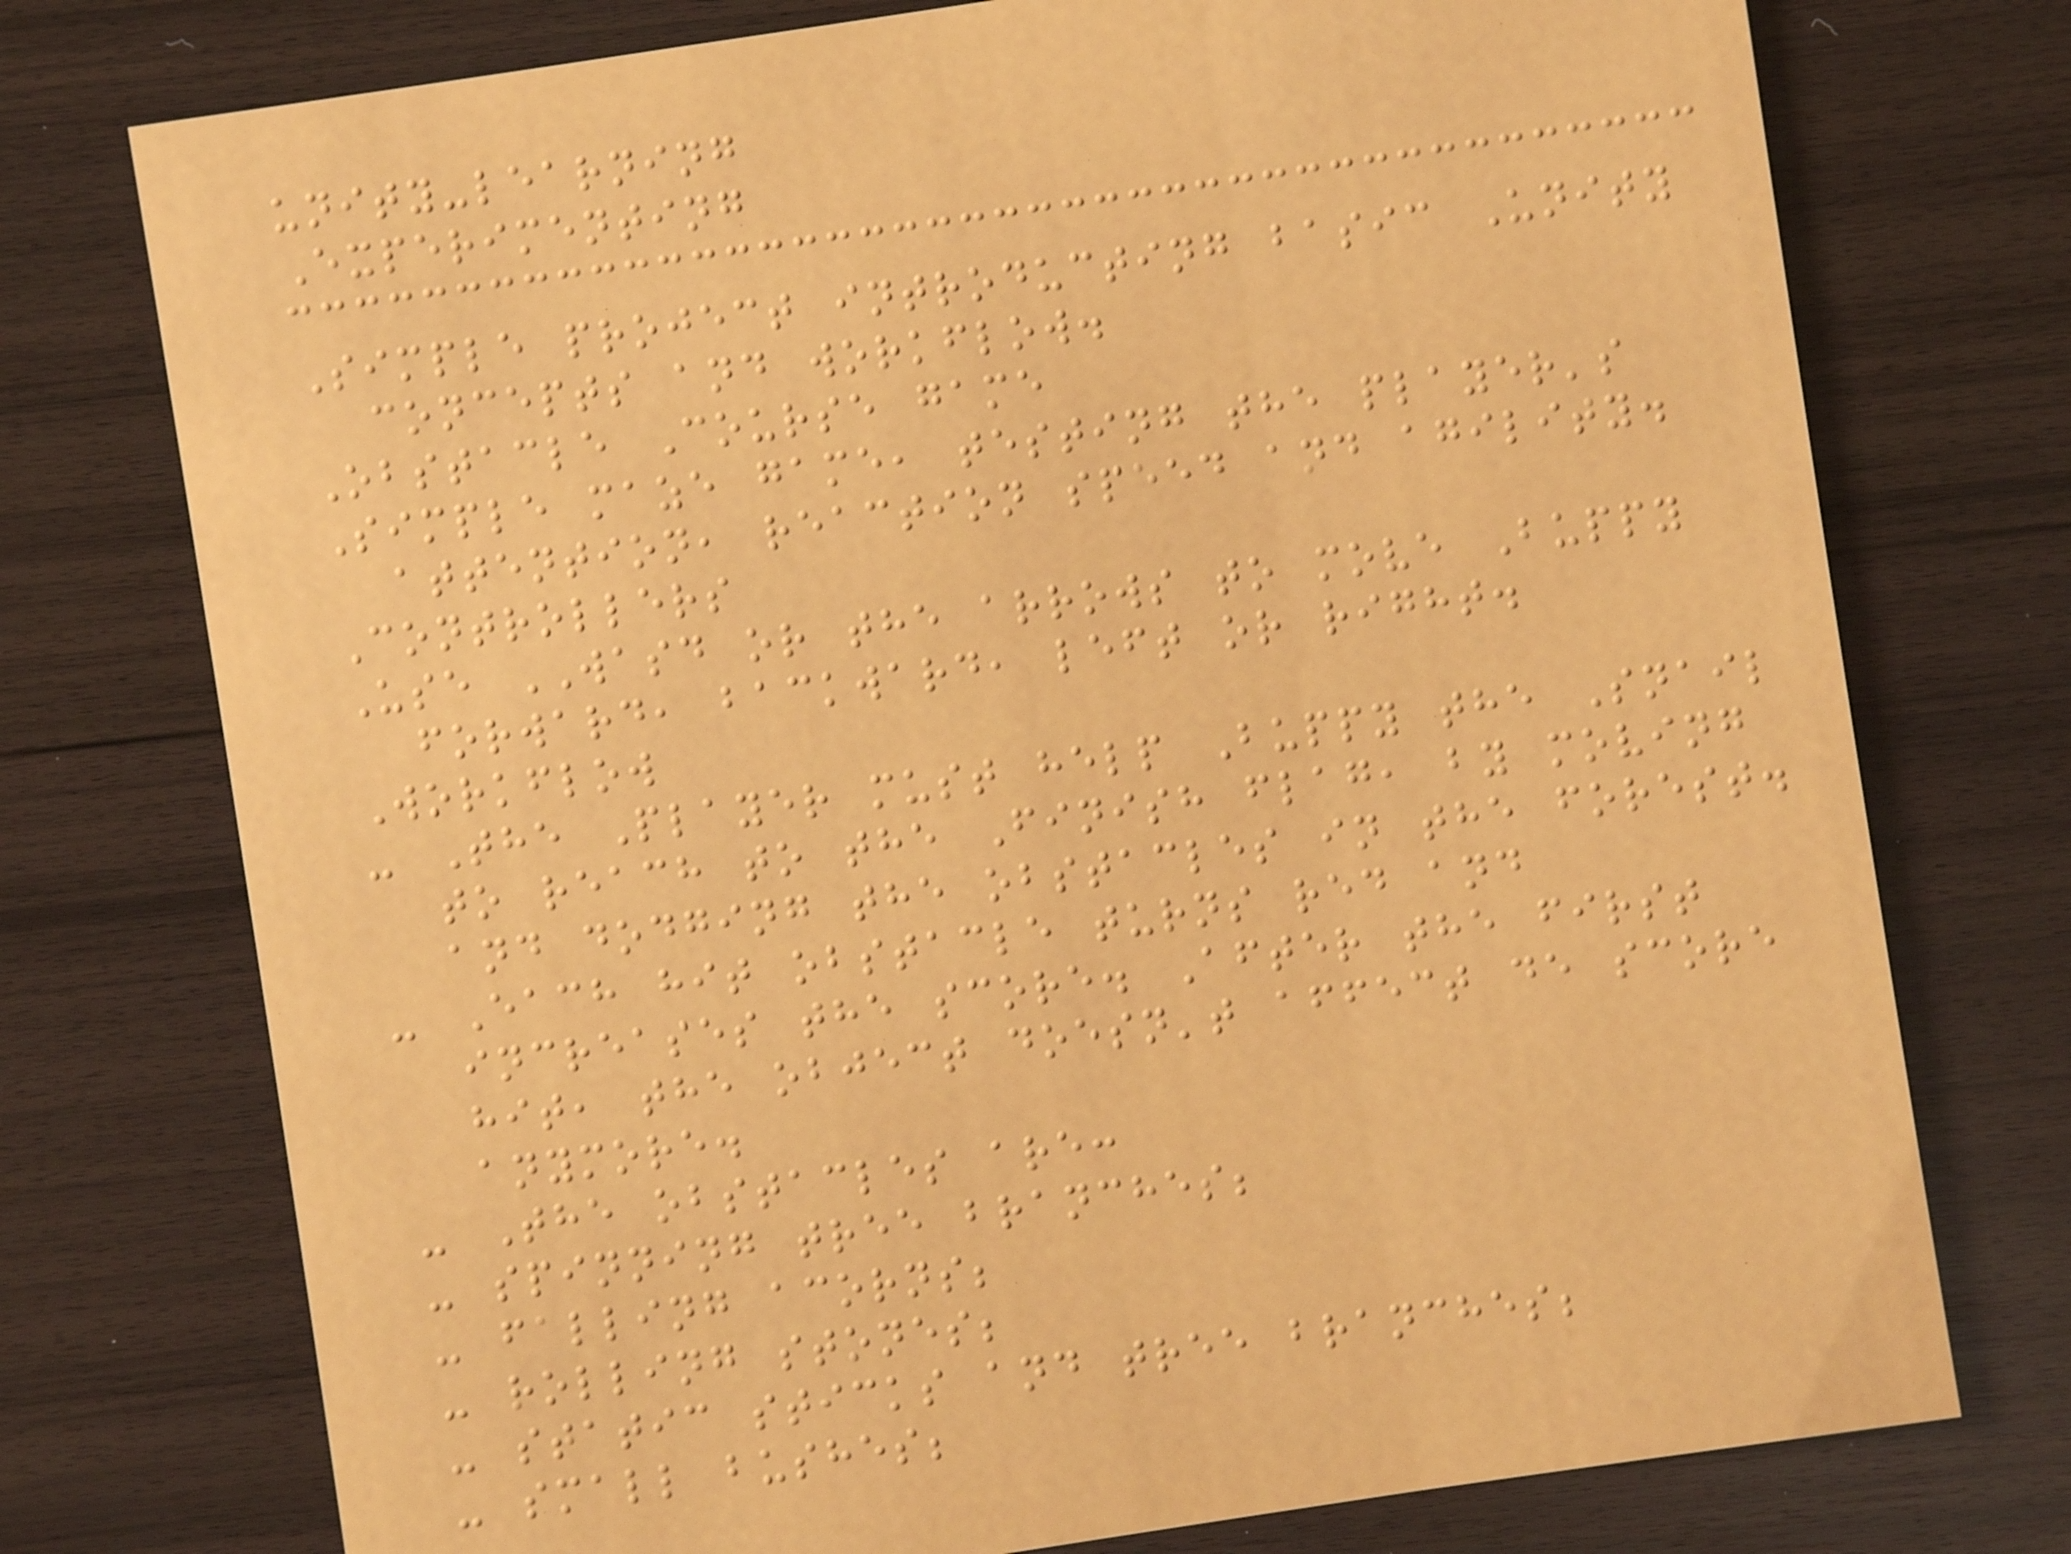unity-learning
Experimenting
Simple project introducting basic Unity
concepts and workflow.
Obstacle Course game
Simple maze game, testing the player's
attention, reaction speed and agility.
Controllers
Use WASD or the arrows to move Buppy
forward, backward, left or right.
Workflow
- The Player must help Buppy the Snail
to reach to the Finish flag, by moving
and dodging the obstacles in the forest.
- Each hit obstacle turns red and
increases the score. After the first
hit, the object doesn't affect de score
anymore.
- The obstacles are:
- spinning tree branches;
- falling acorns;
- rolling stones;
- static sticks and tree branches;
- small bushes;
